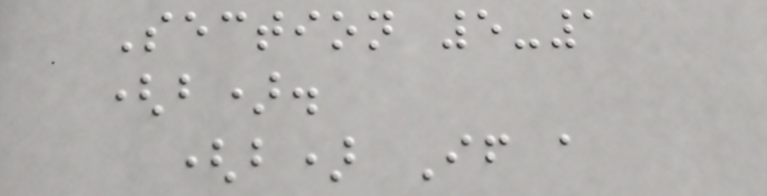Section 5-1
(b).
(b) If a
